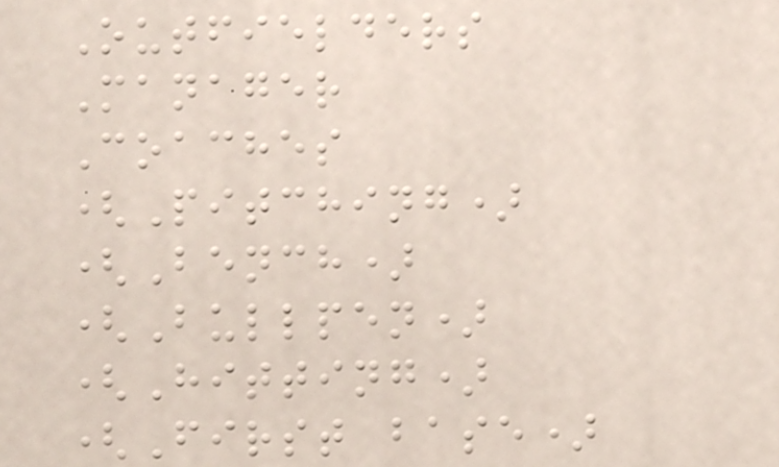Outfielders
Manager
Coaches
(Pitching)
(Bench)
(Bullpen)
(Hitting)
(First base)
